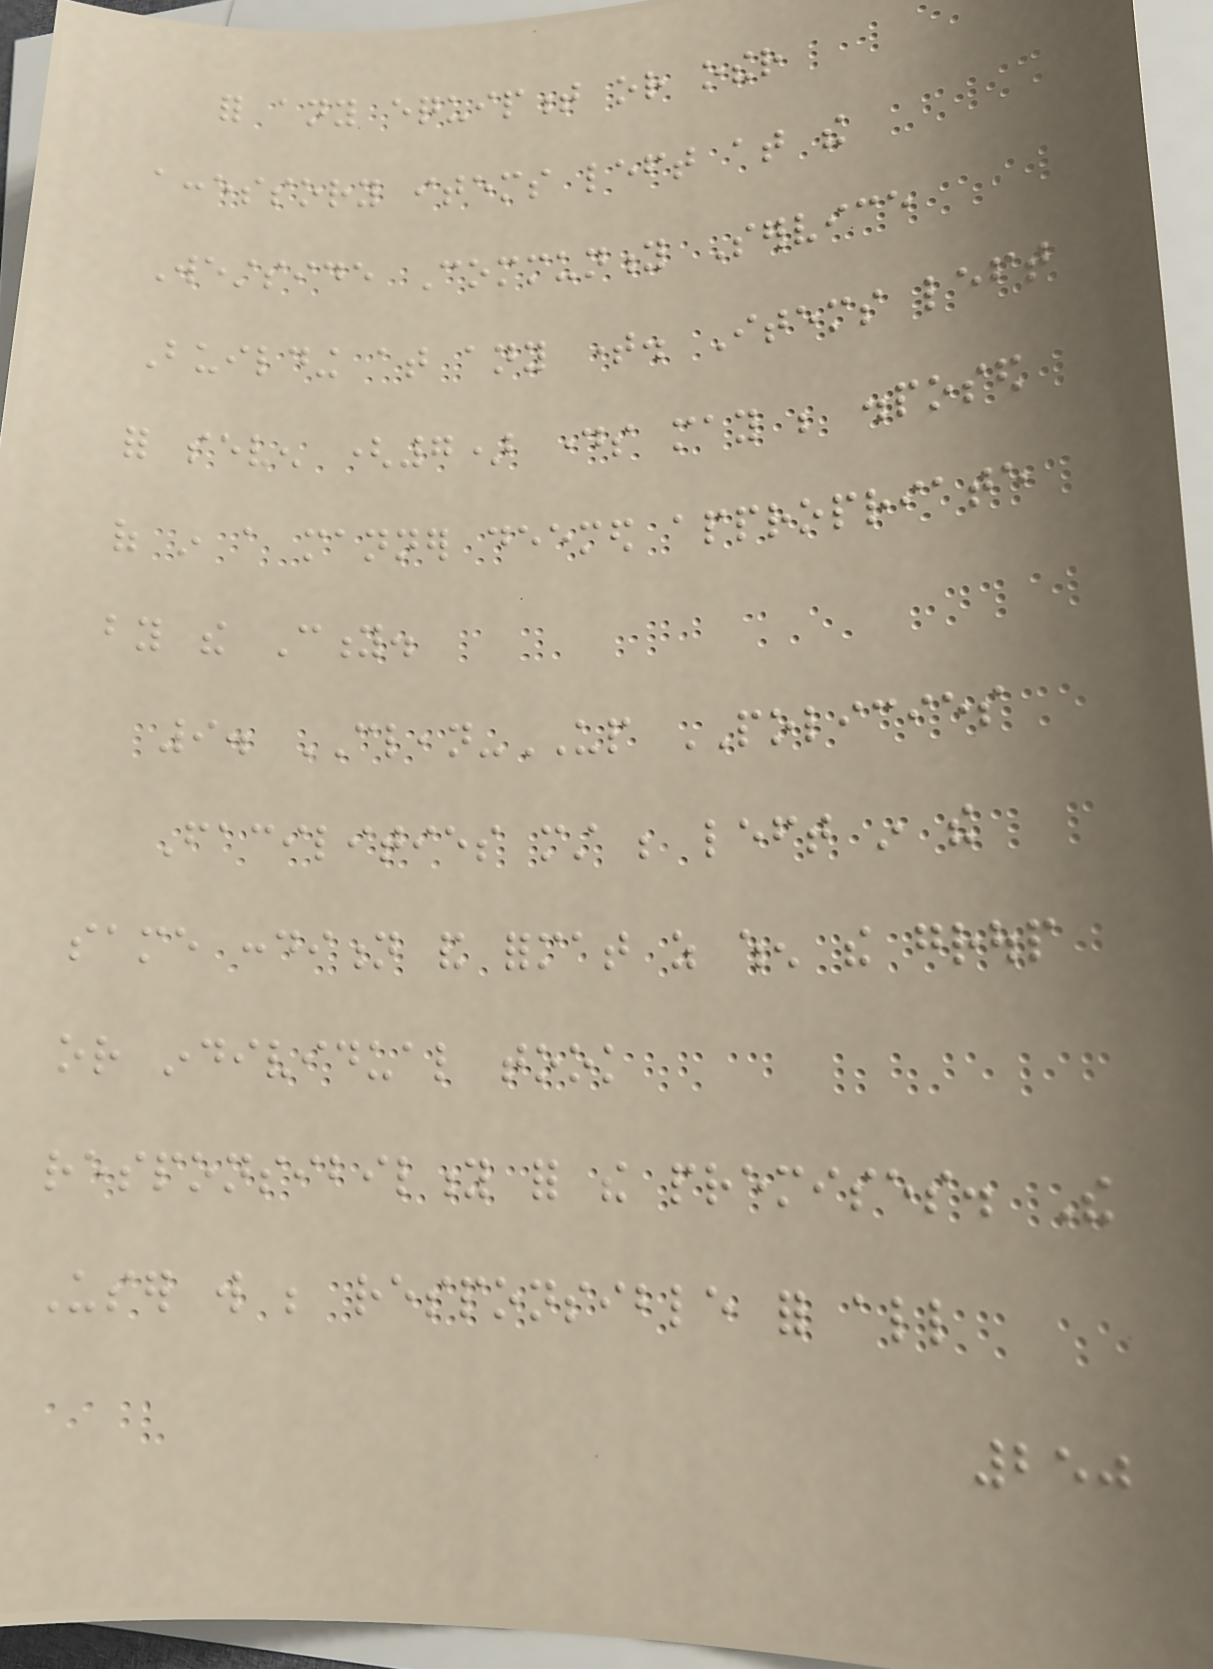for any equipment or other
accessory items left at the
Westside Community Service
Building at any time. Items left
for seven (7) days may be disposed
of in a manner deemed appropriate
by the City.
9. CLEAN-UP POLICIES
Facilities must be left in the
same condition and format as when the group
or individual took
responsibility for the premises. The
User will be responsible for all
250
